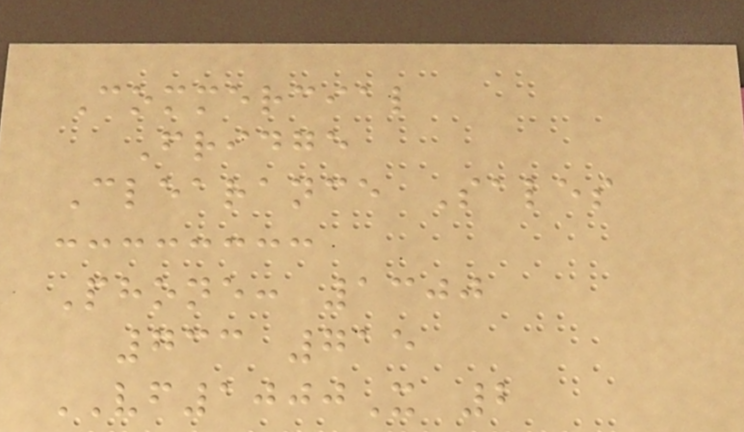Commercial
Fridge
Clearance Sales
Phone: 1300
733 715
VF1000X 2
